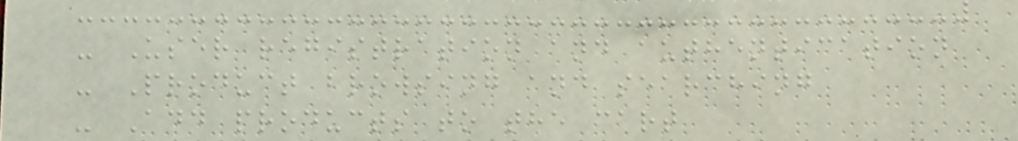- User registration and authentication
- Product browsing and searching
- Add products to the cart
